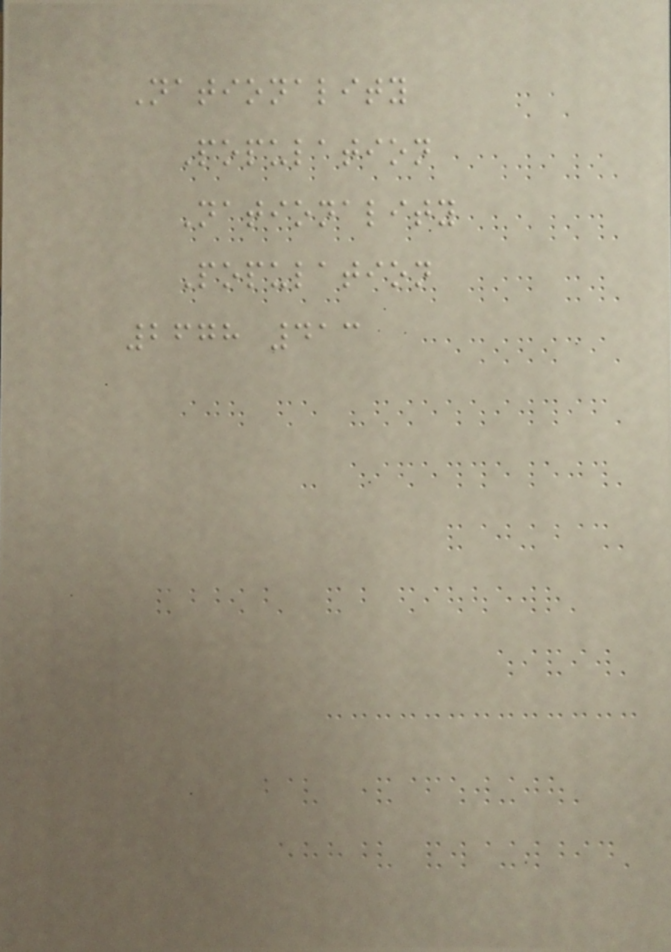Nationality
Population
Nationality
Population
2678 413
